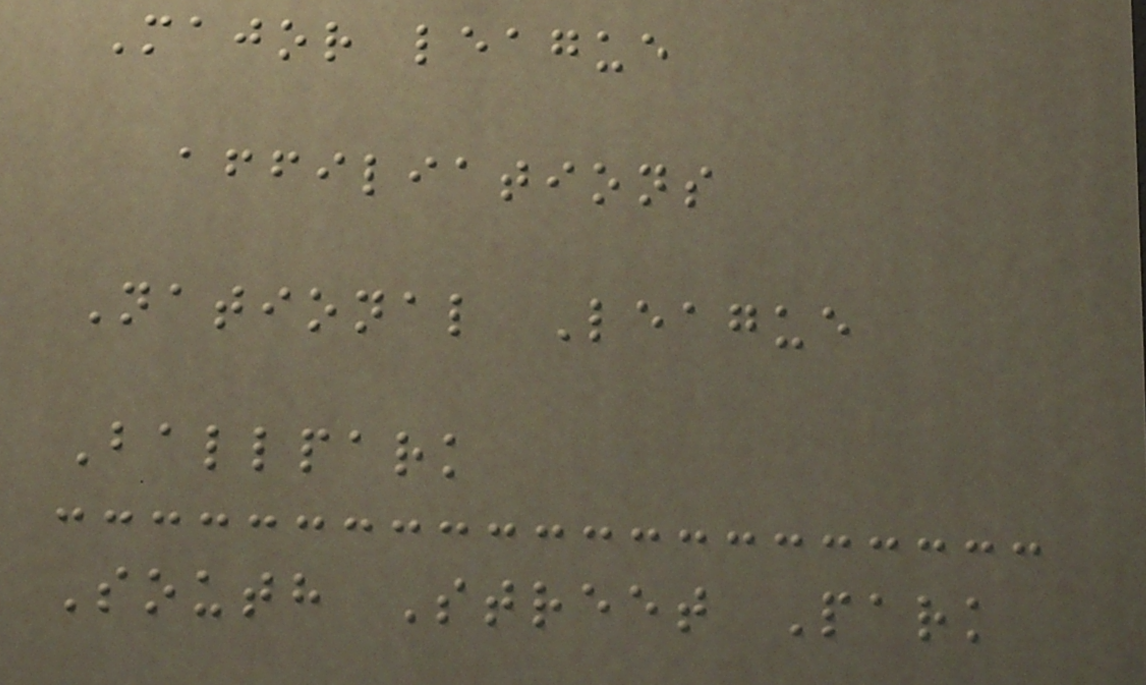Major league
affiliations
National League
Ballpark
South Street Park
